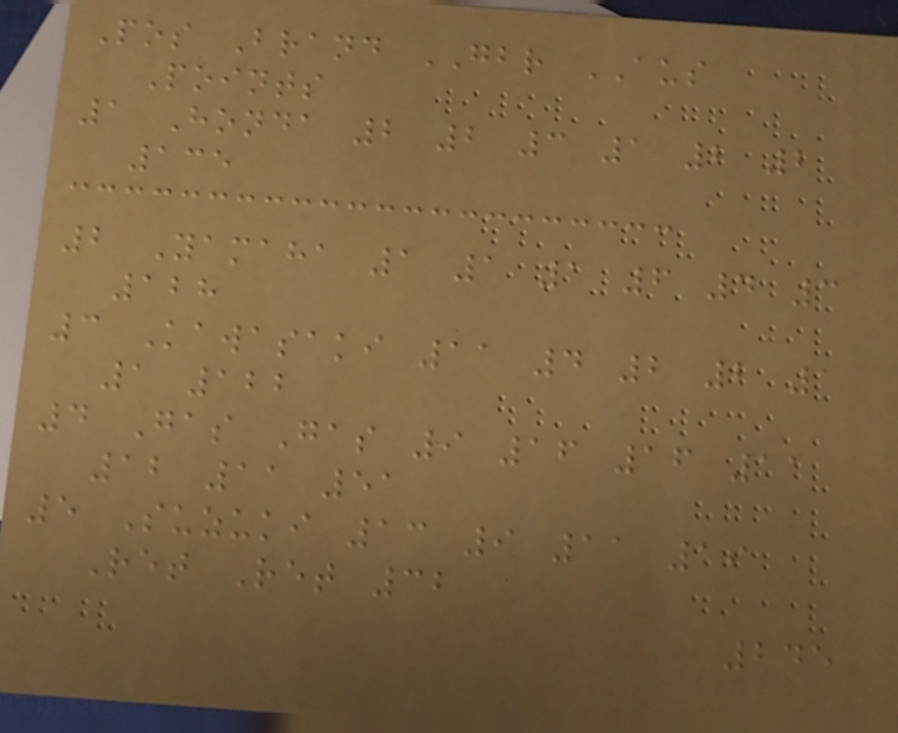Pos Brand GBR AUS
Points
1 Honda 2 2 3 1 2 2
135
2 Yamaha 1 1 1 6 4 3
128
3 Kawasaki 11 4 2 2 1
1 122
4 Gas Gas 9 16 16 11
12 11 51
5 Suzuki 13 9 11 19
Ret Ret 32
245
